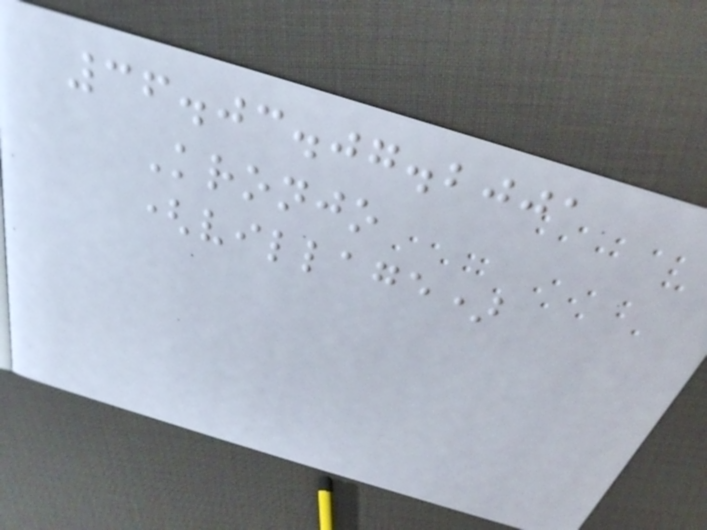36.03.07.2001
Kronjo
(village)
